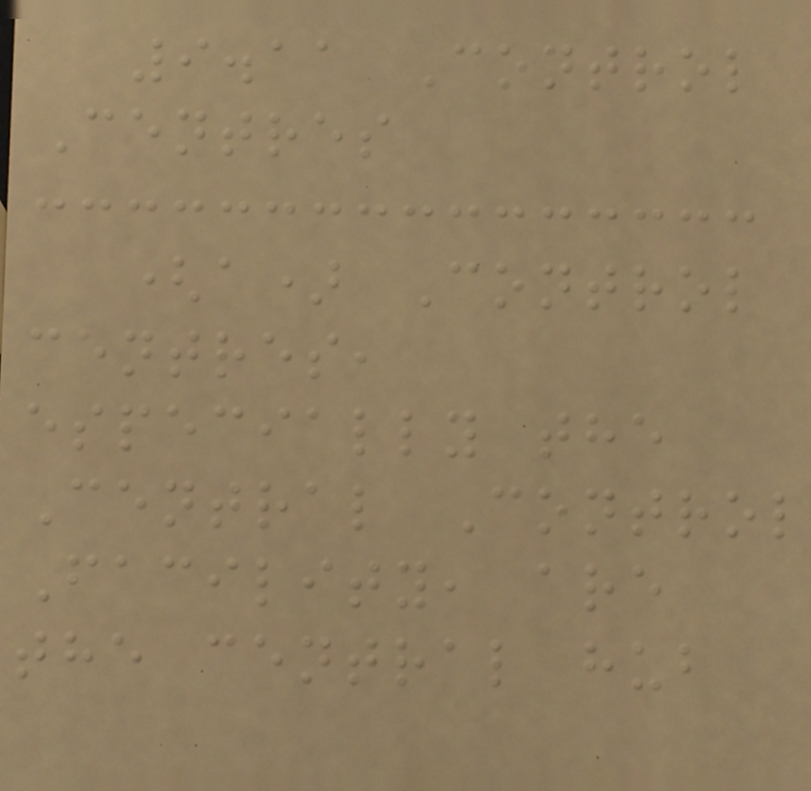9.11 Control
Centres
(a) Control
centres,
especially the
Central Control
Facility, are
the central hub
